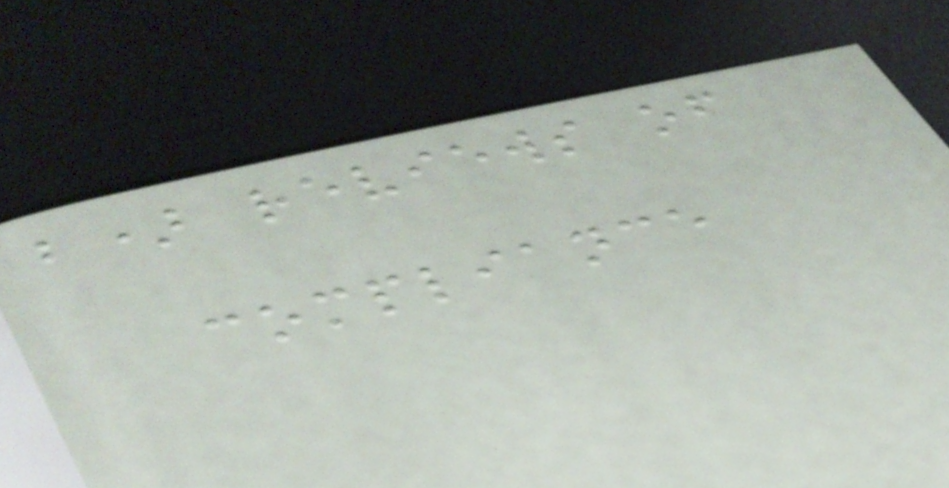b) reviews of
compliance
